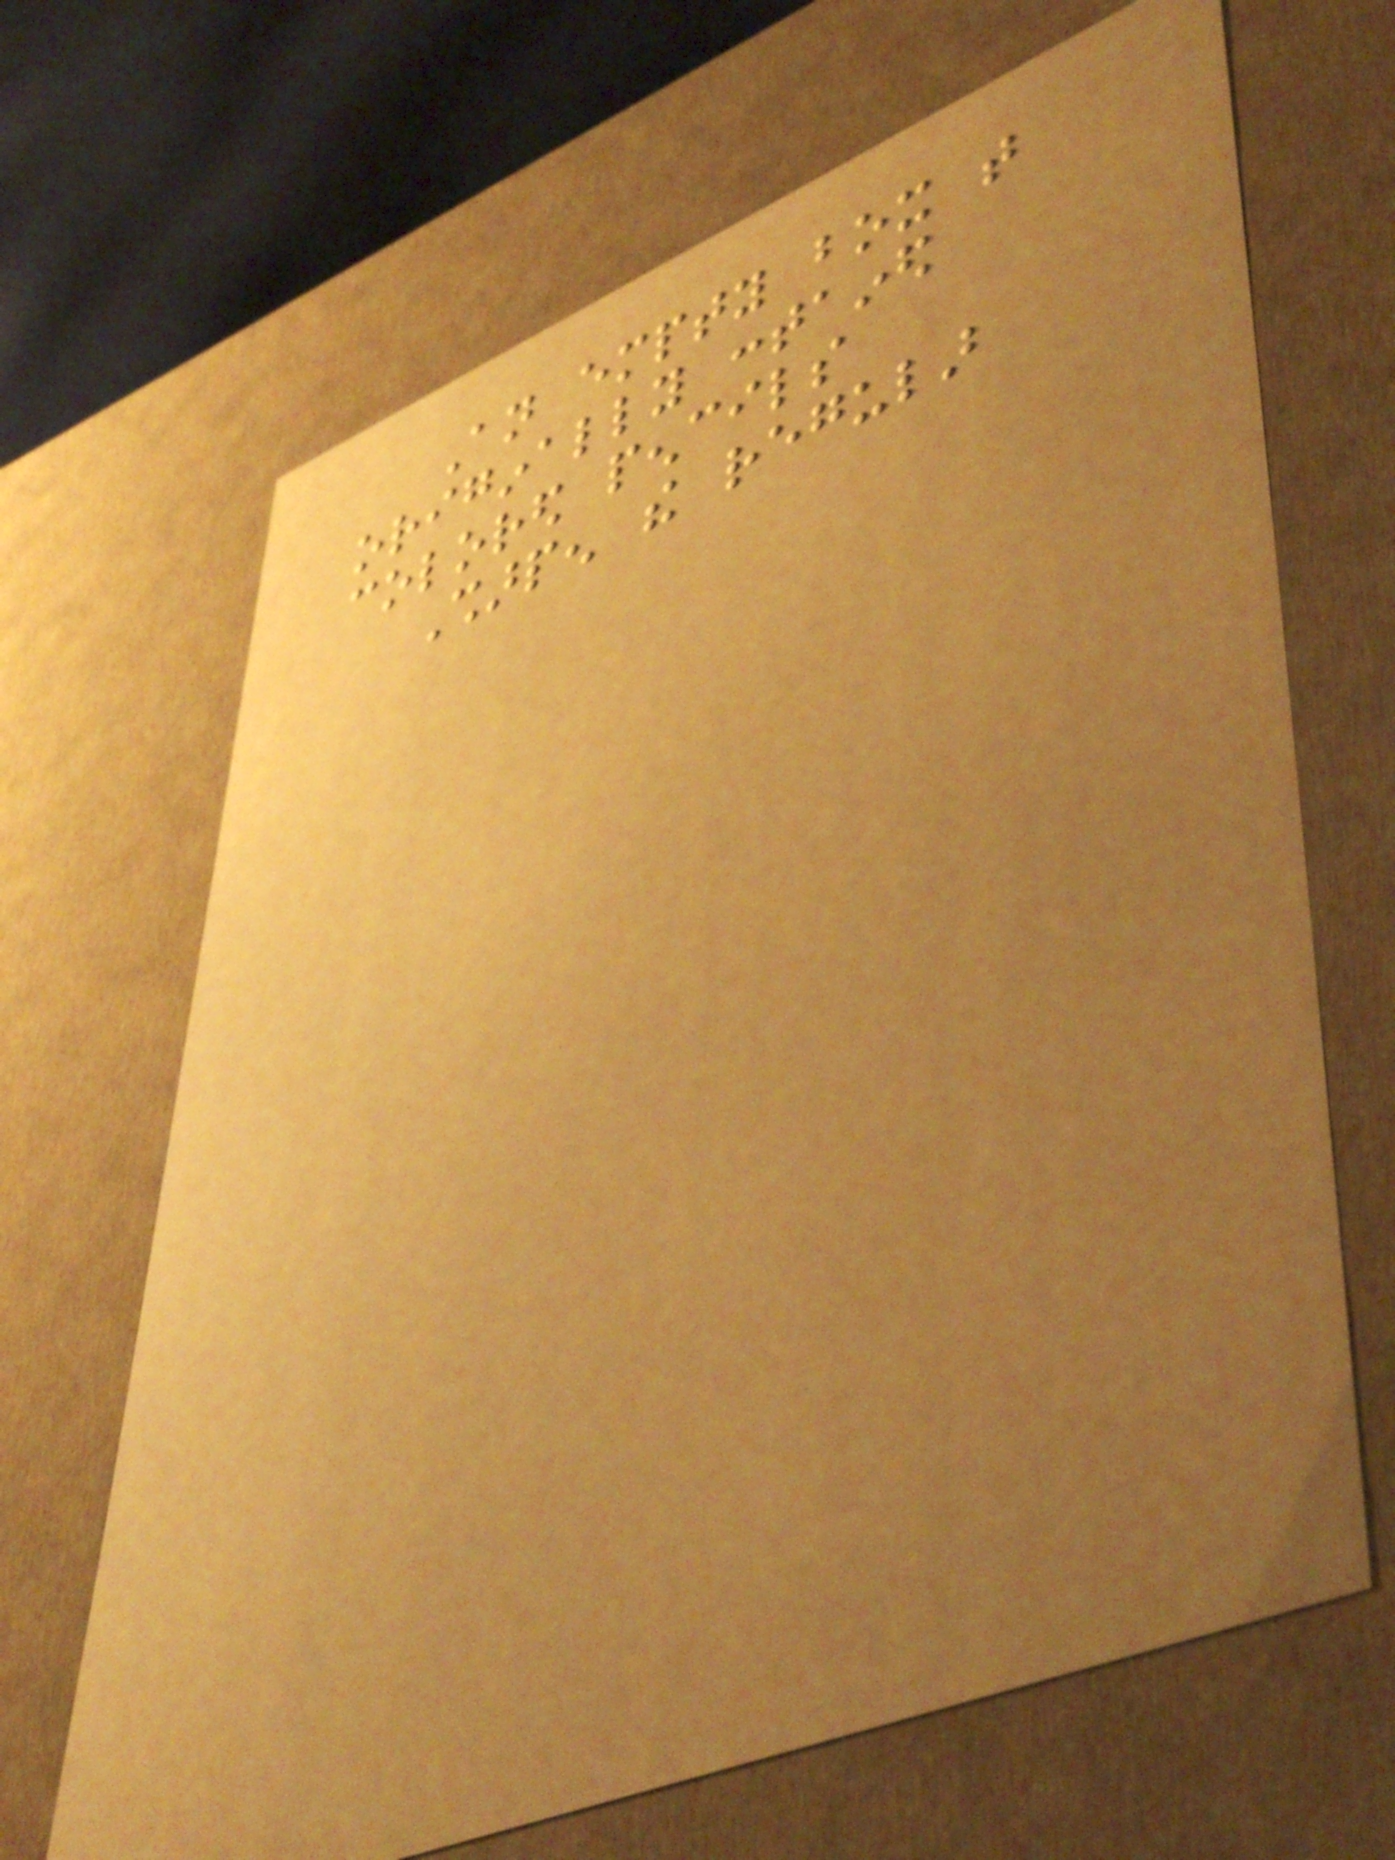An empty box that
originally contained
colored pencils
Sharpen the regular
